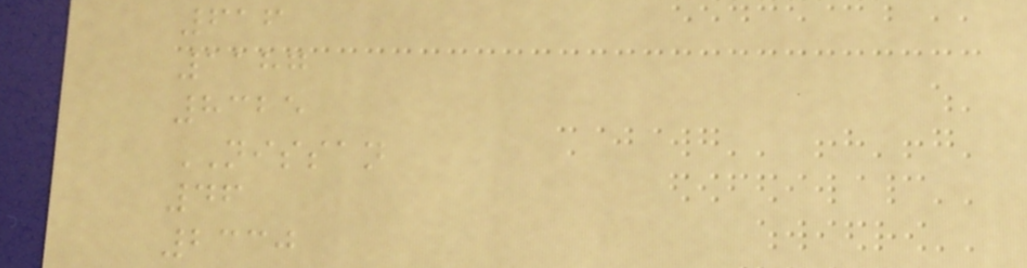616
1187
8325
NISSAN
46
2330
